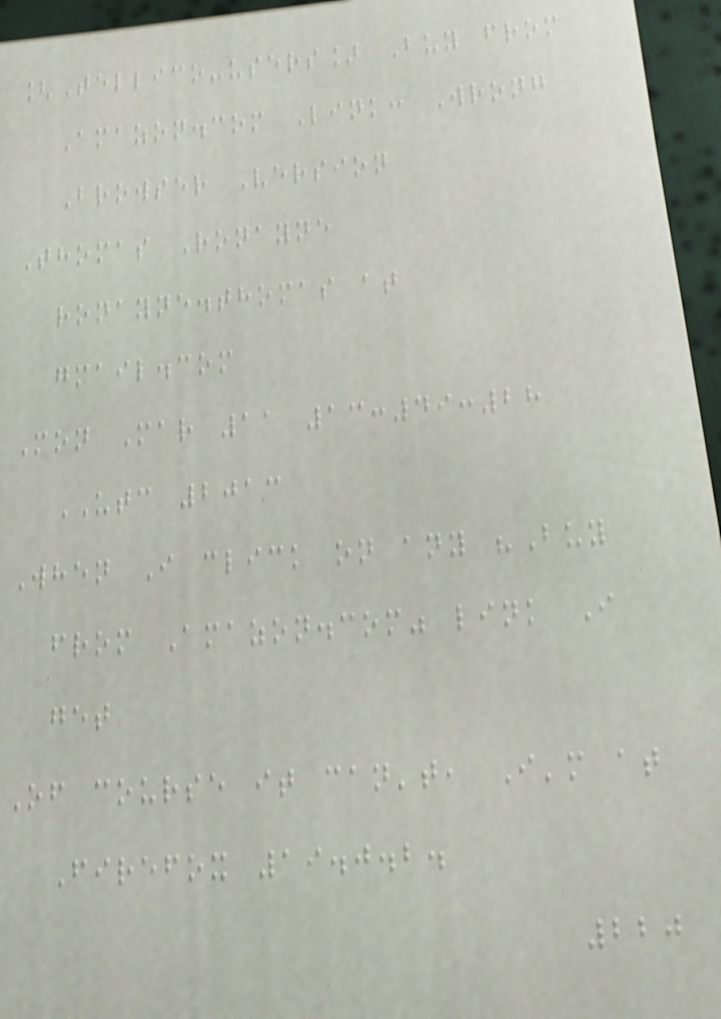[Tellico-users] Buy from
Amazon.com Link: Wrong
Browser Version
Thomas Ronayne
ronayne.thomas at
gmail.com
Mon Mar 11 13:49:28
UTC 2013
When I click on any "Buy
from Amazon.com" link I
get
Of course it can't, I'm at
Firefox 19.0.2.
220
